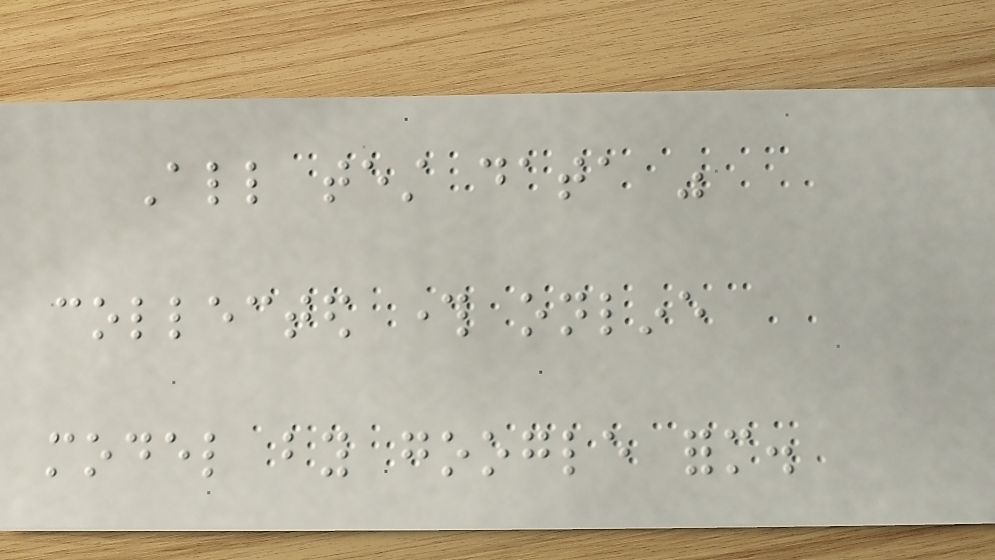All test data was
collected through online
model by google form.
